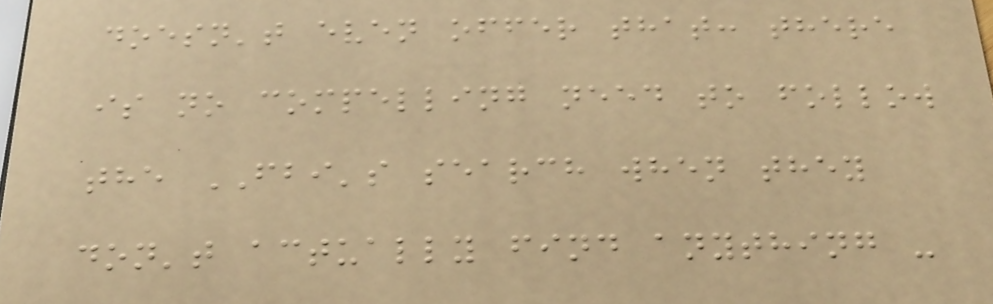doesn't even offer that: there
is no compelling need to follow
the FBI's search when they
don't actually find anything -
